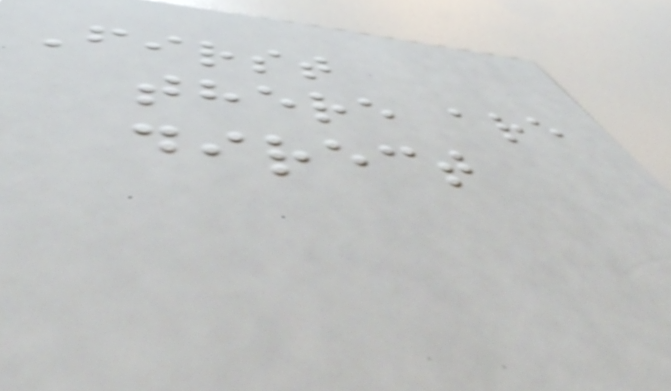First
there are
direct
